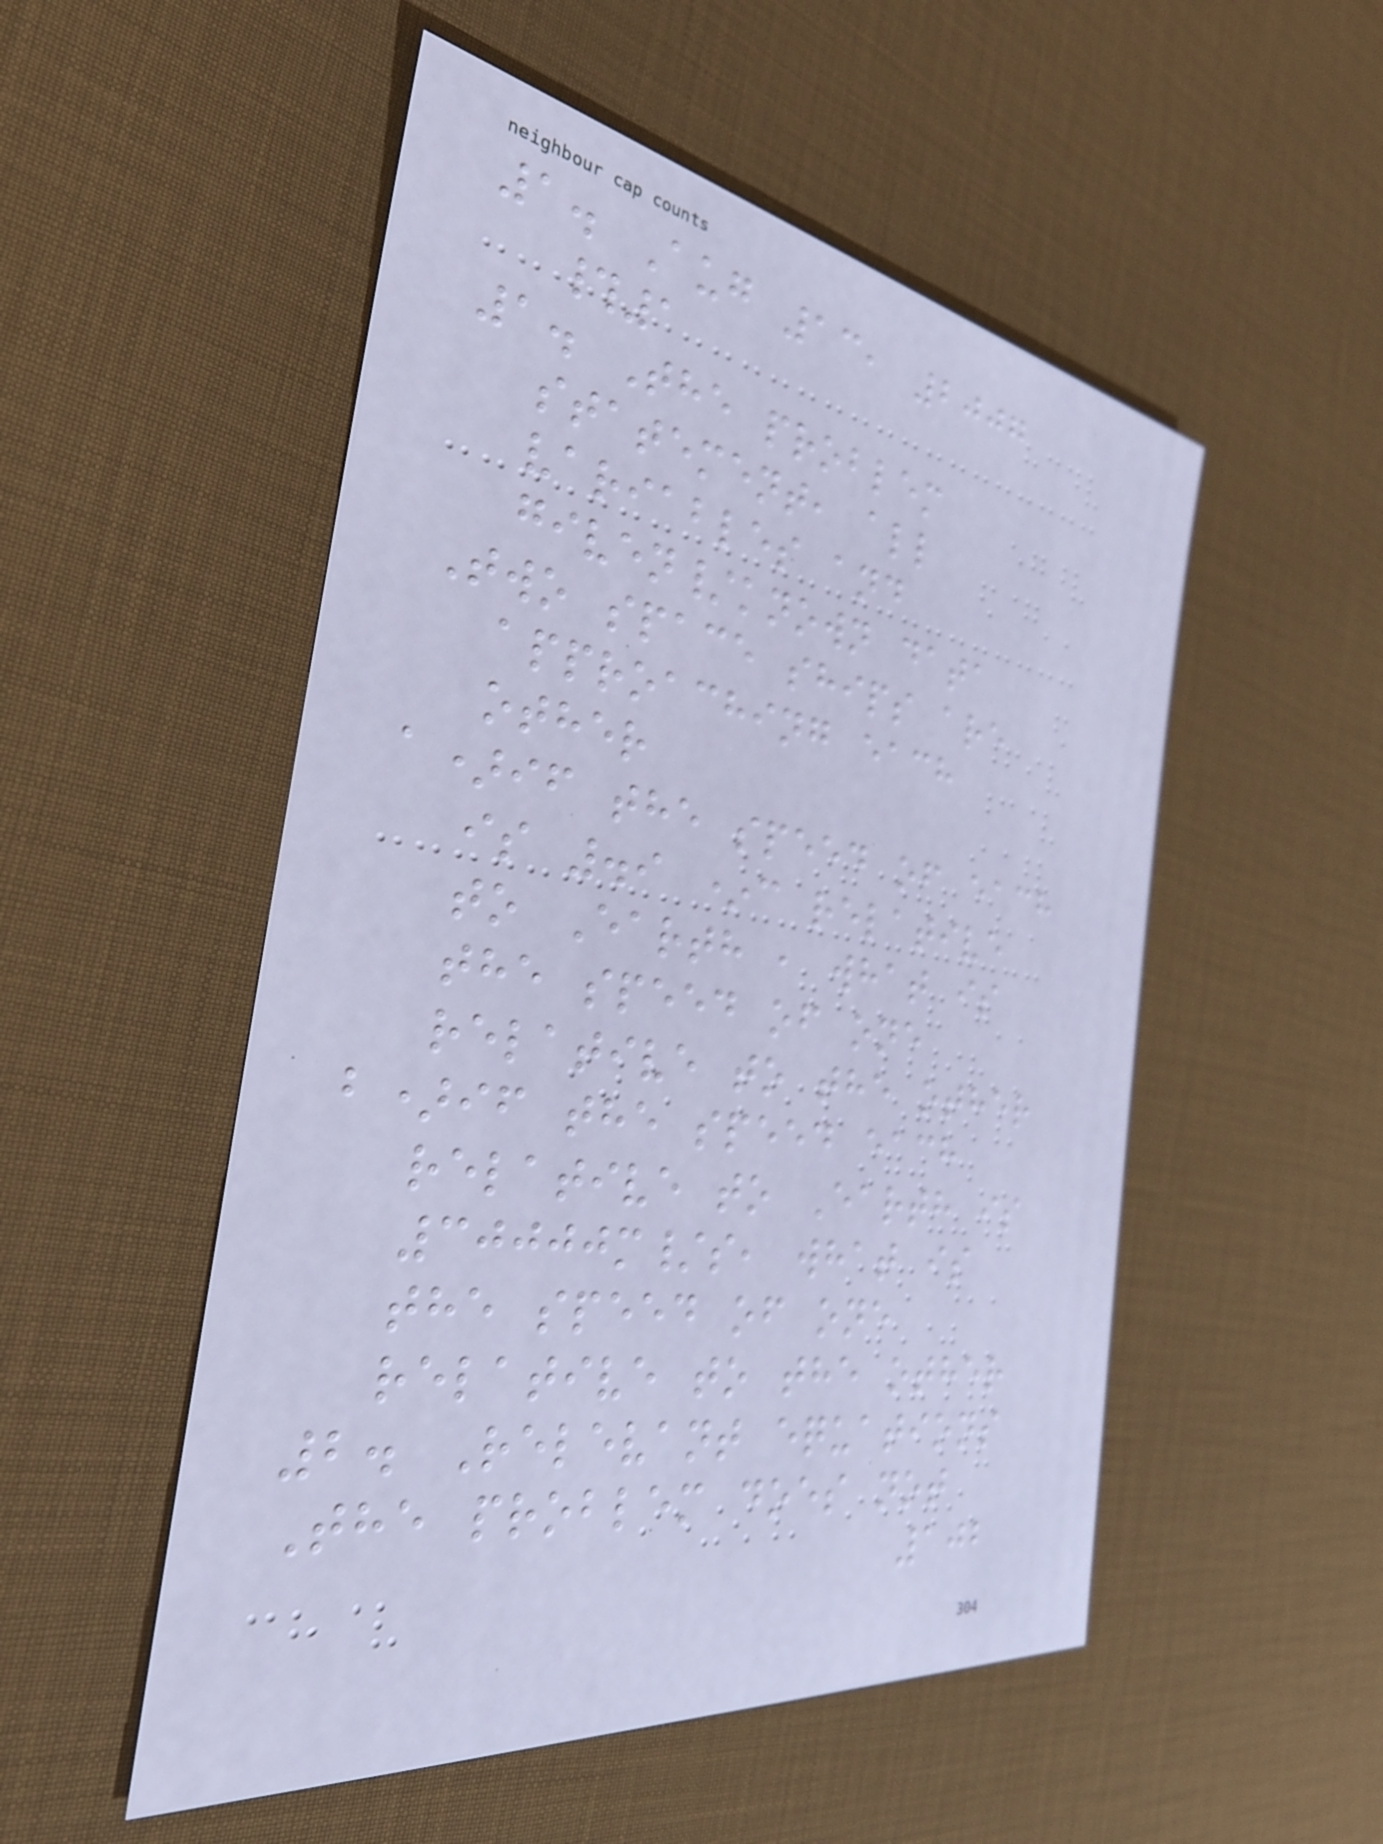1. Aug 13, 2007
#1
1. The problem
statement, all
variables and
given/known data
Two space ships are
approaching each
other
a)if the speed of each
is .9 *c relative
to Earth , what is
the speed of one
relative to the other
b)if the speed each
relative to Earth is
30000m/s, what is
the speed of one
relative to the other
2. Relevant equations
The problem does not
102
